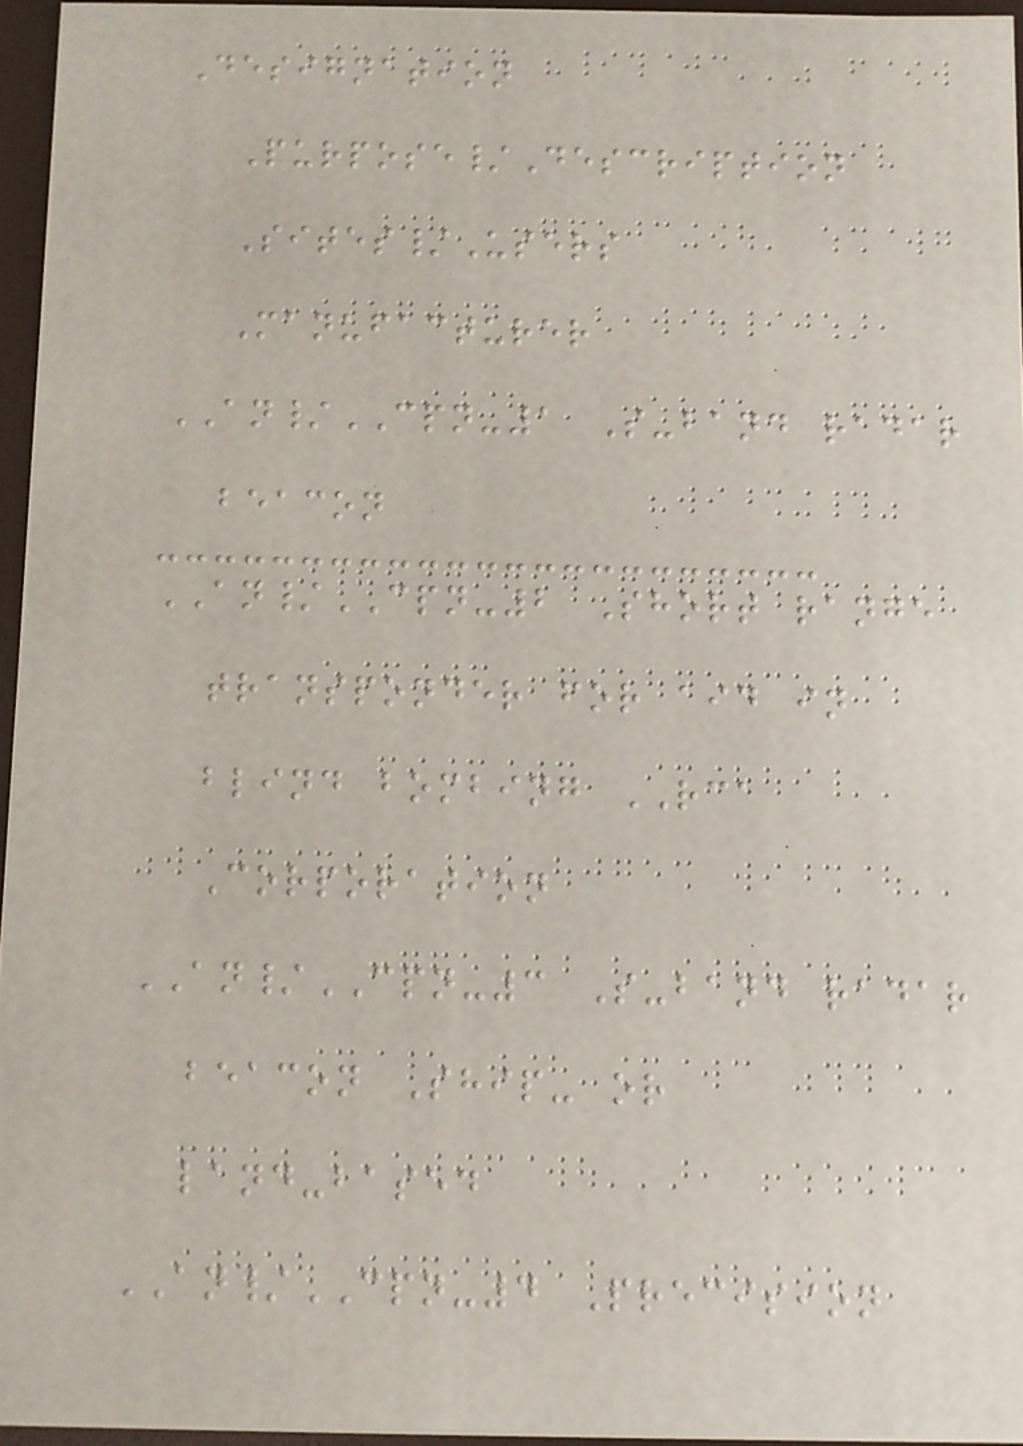Designation
Purpose/Description
Sites/Users
Manufacturer
AN/CPN-1 S-band radar
beacon
AN/CPN-2 Short range
transponder for aid in
blind bombing RCA
Corporation
AN/CPN-3 S-band radar
beacon Ship- or
land-based
AN/CPN-4 Precision
